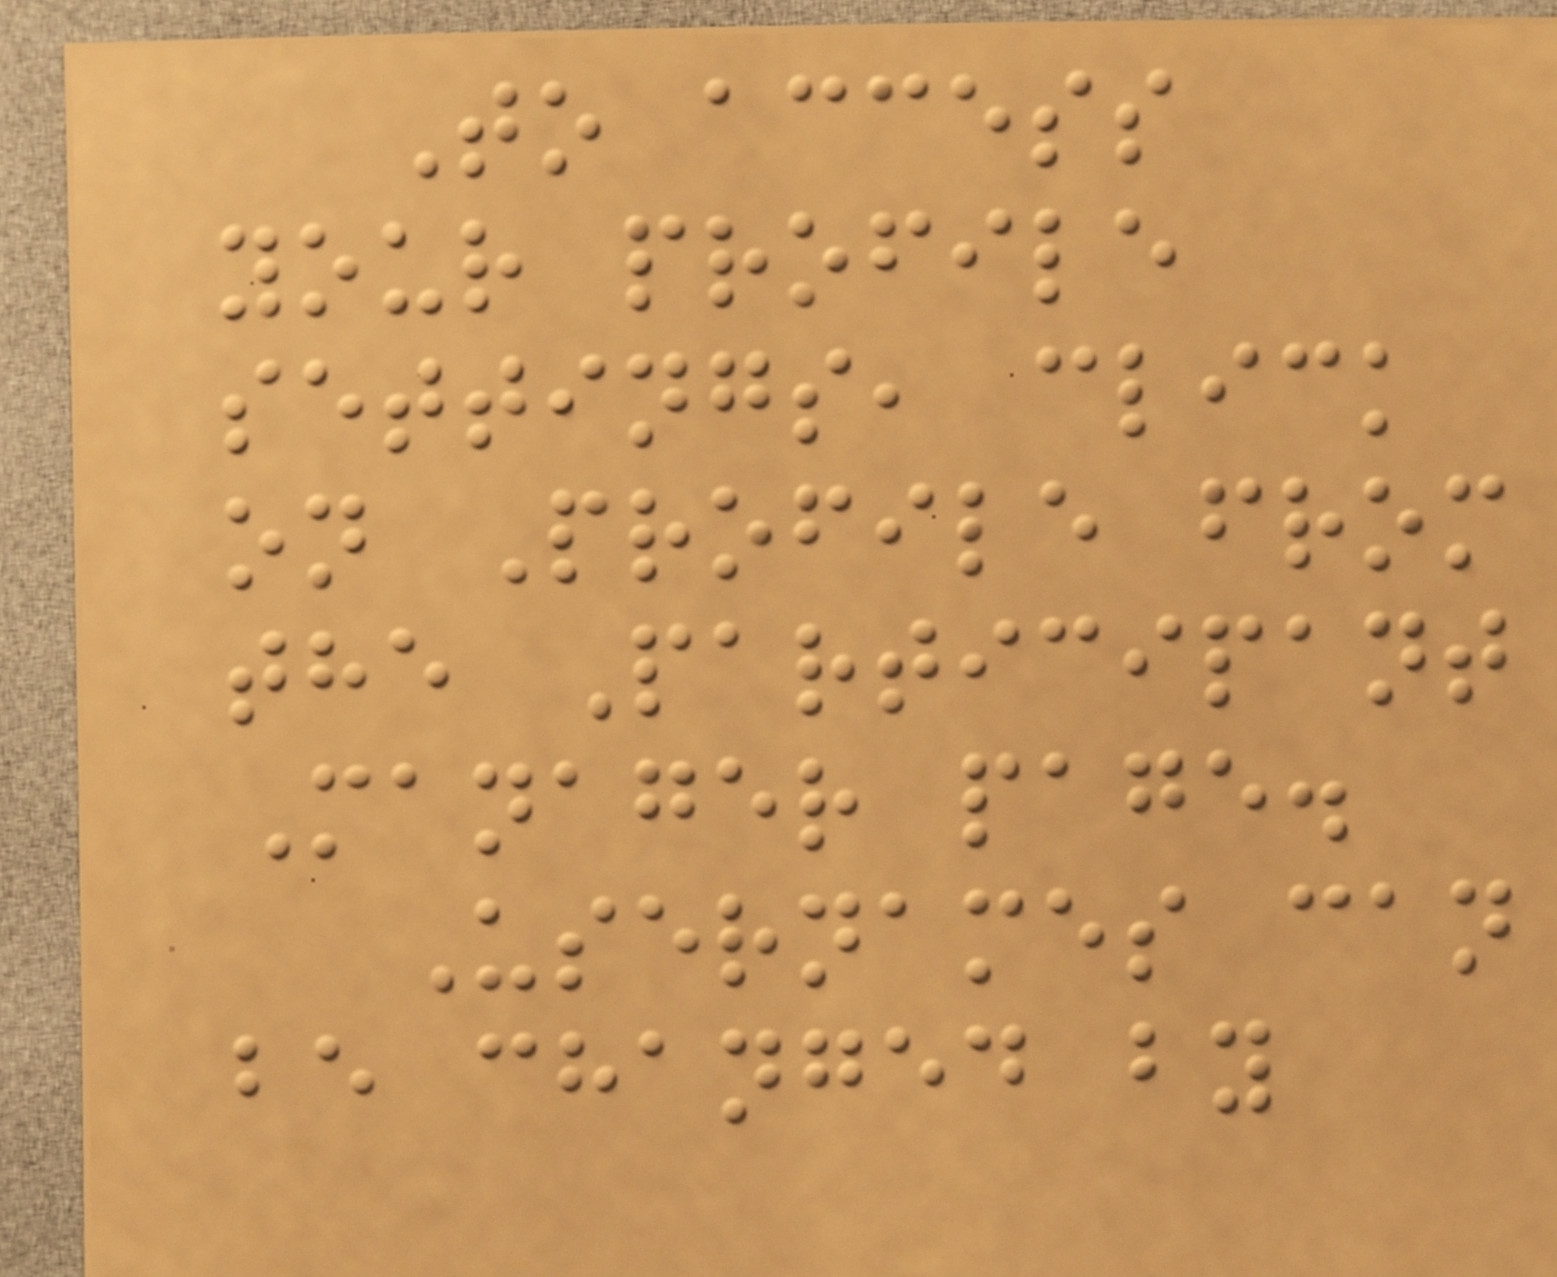To access
your profile
settings, click
on Profile from
the Participant
Manager page.
Usernames can
be changed by
